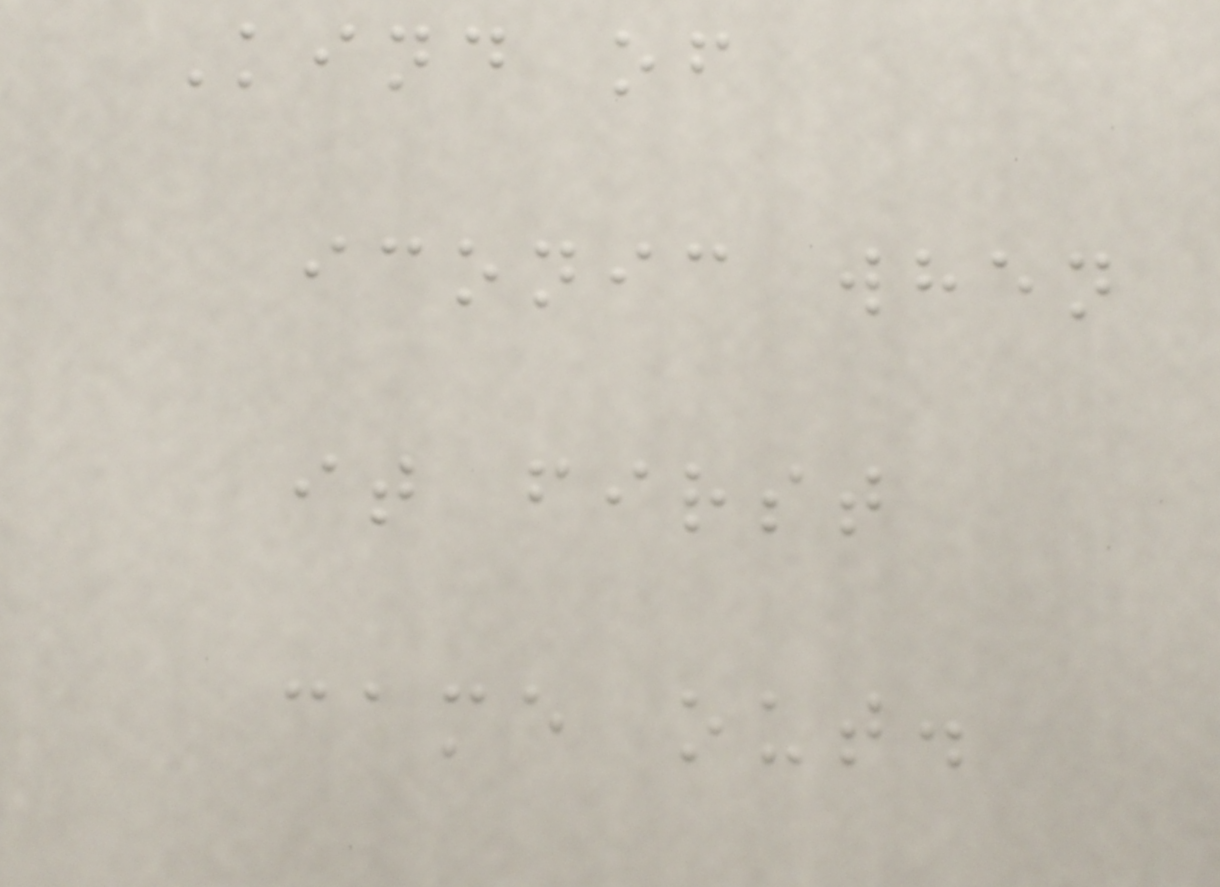Kind of
iconic when
it first
came out.
